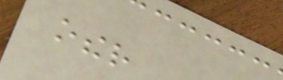other
